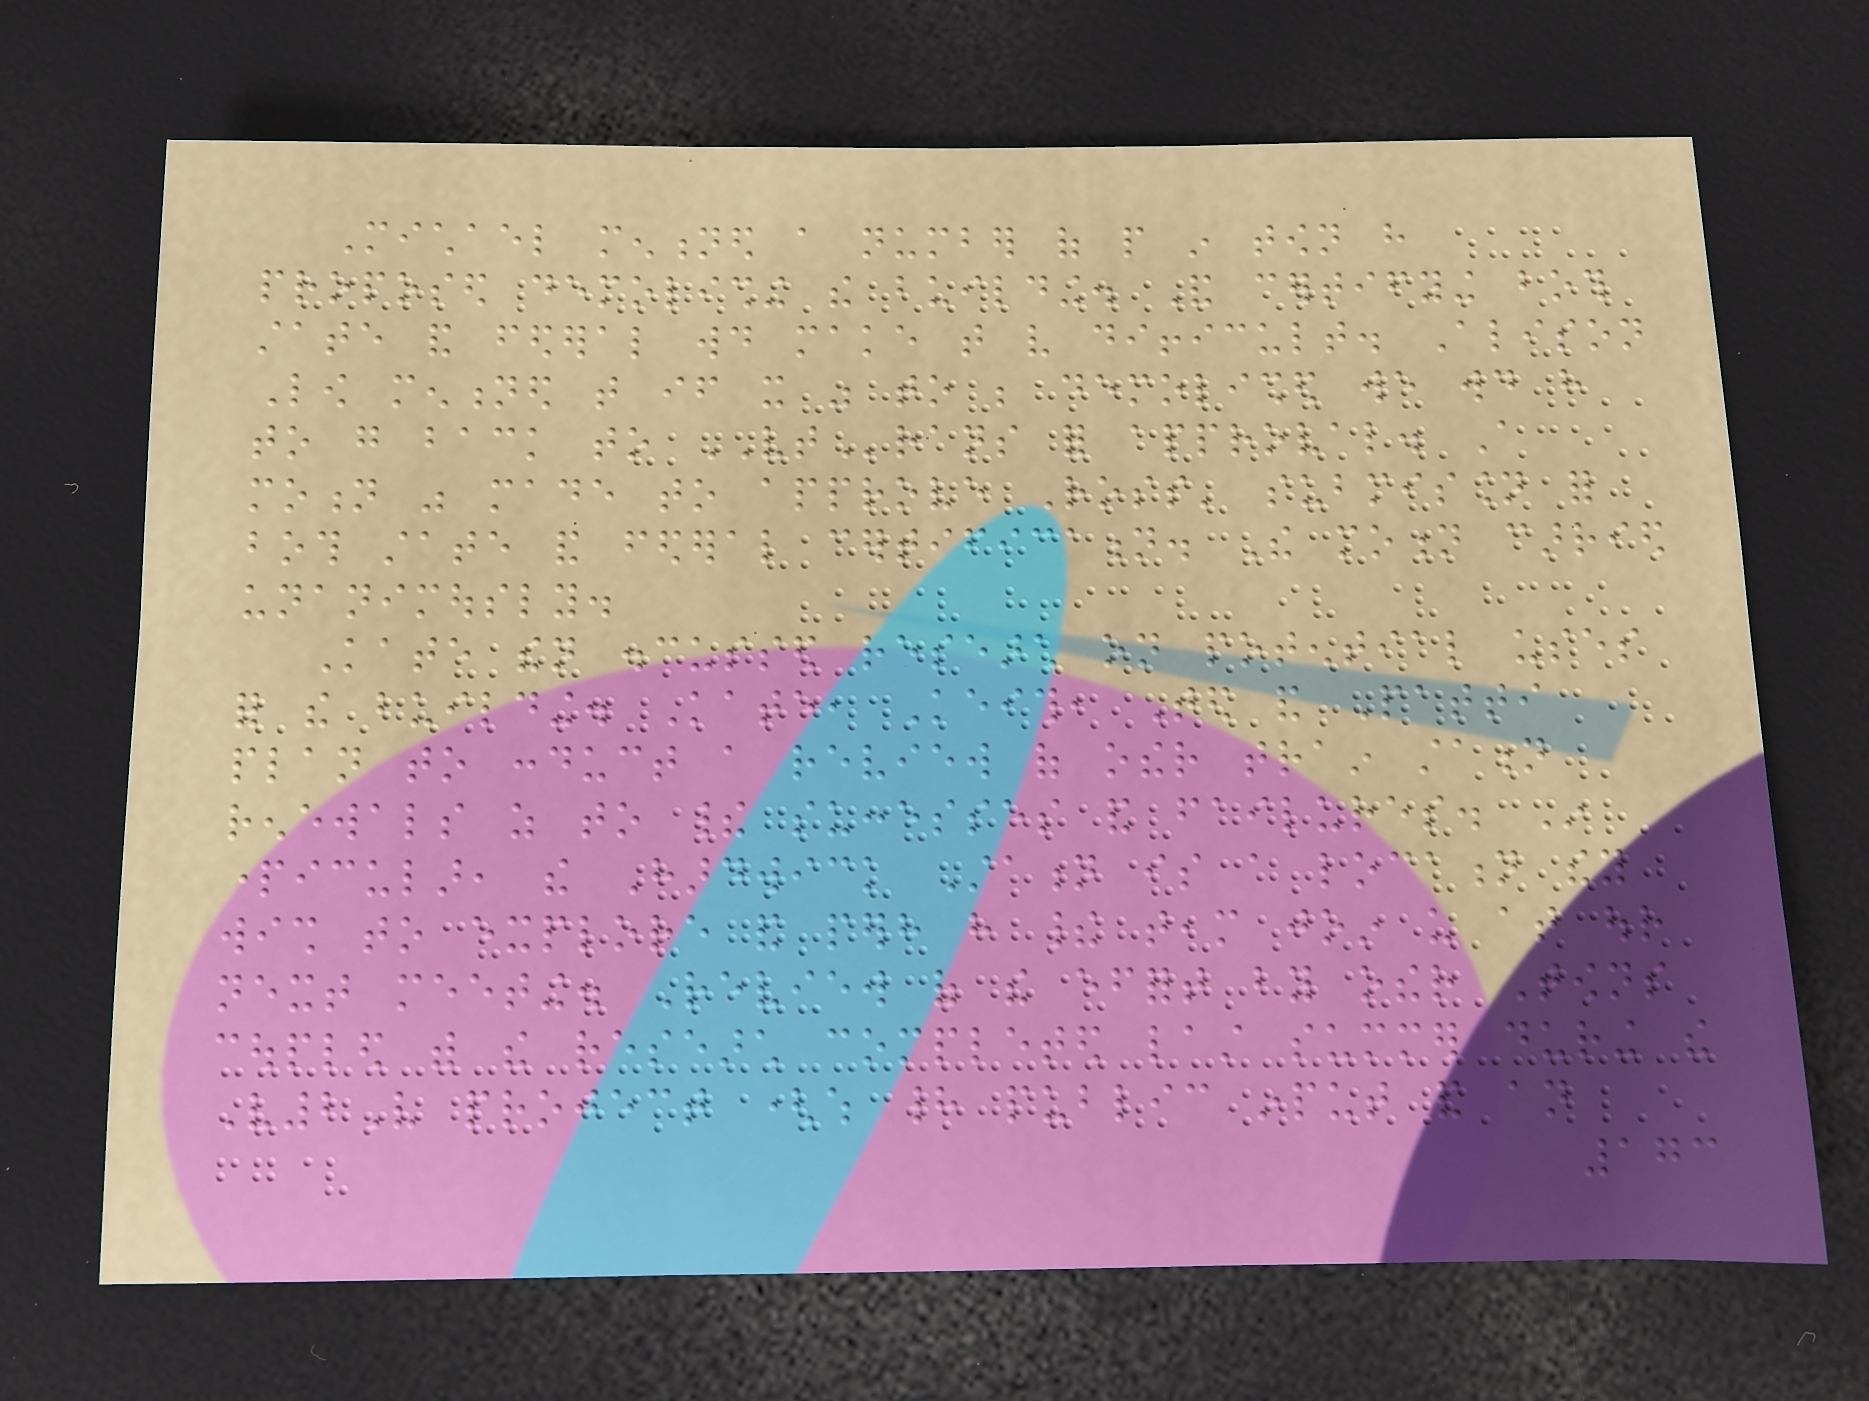Michael mentioned a number of people in town have
proposed demolishing the building. And certifying both
state and federal would make that very difficult. Alison
Low mentioned that if it was to be demolished we would have
to go back to VTrans for approval. A
motion was made to approve Ross' submission for
both state and federal certification. The motion carried
unanimously.
Kate then discussed research on potential uses
for the building. Kate, Keith, Ted and Patti
plan to conduct a review of other train station
renewals as to their successes and failures. In
particular, the Hardwick Station is a location they
wish to explore and perhaps have their team join us at our
next meeting. Review of the effort by other Towns
coupled with the research completed last summer during the
V2V project (which had public input and an
173
